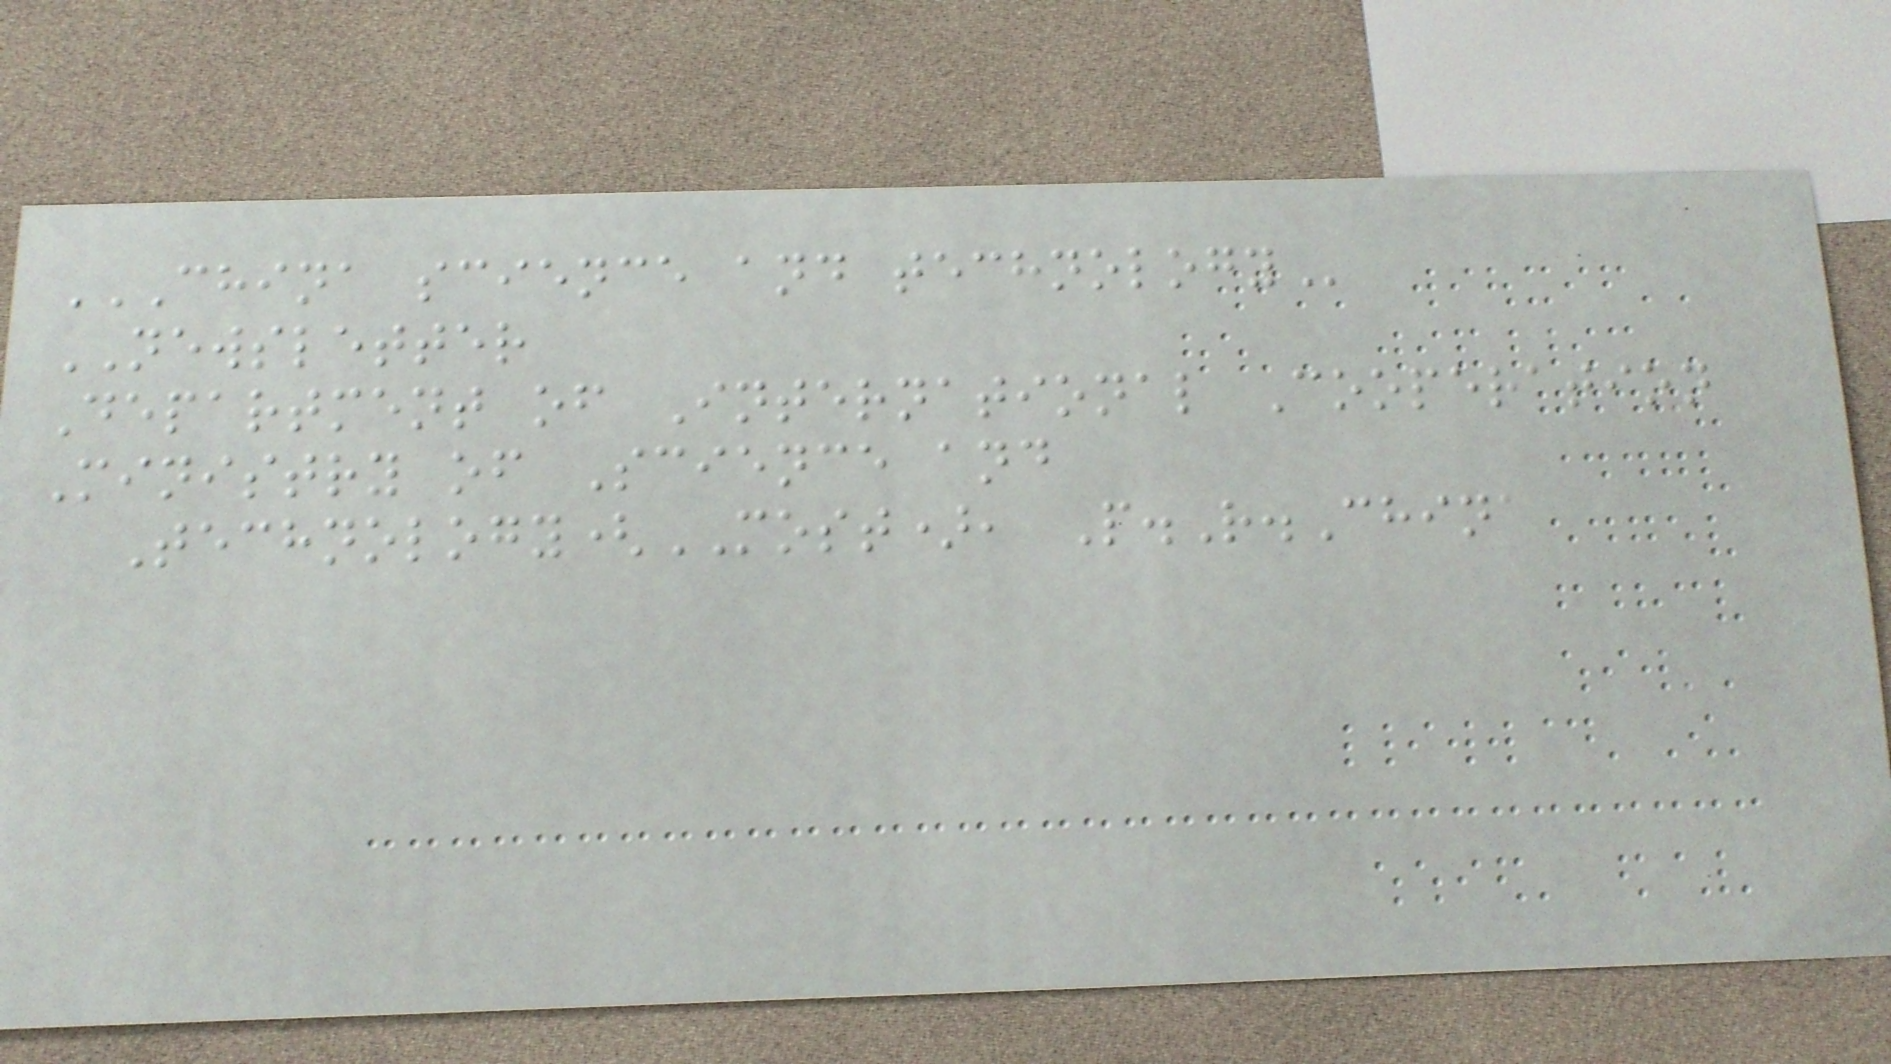CHINA SCIENCE AND TECHNOLOGY
NEWSLETTER
Department of International Cooperation
Ministry of Science and
Technology(MOST), P.R.China
